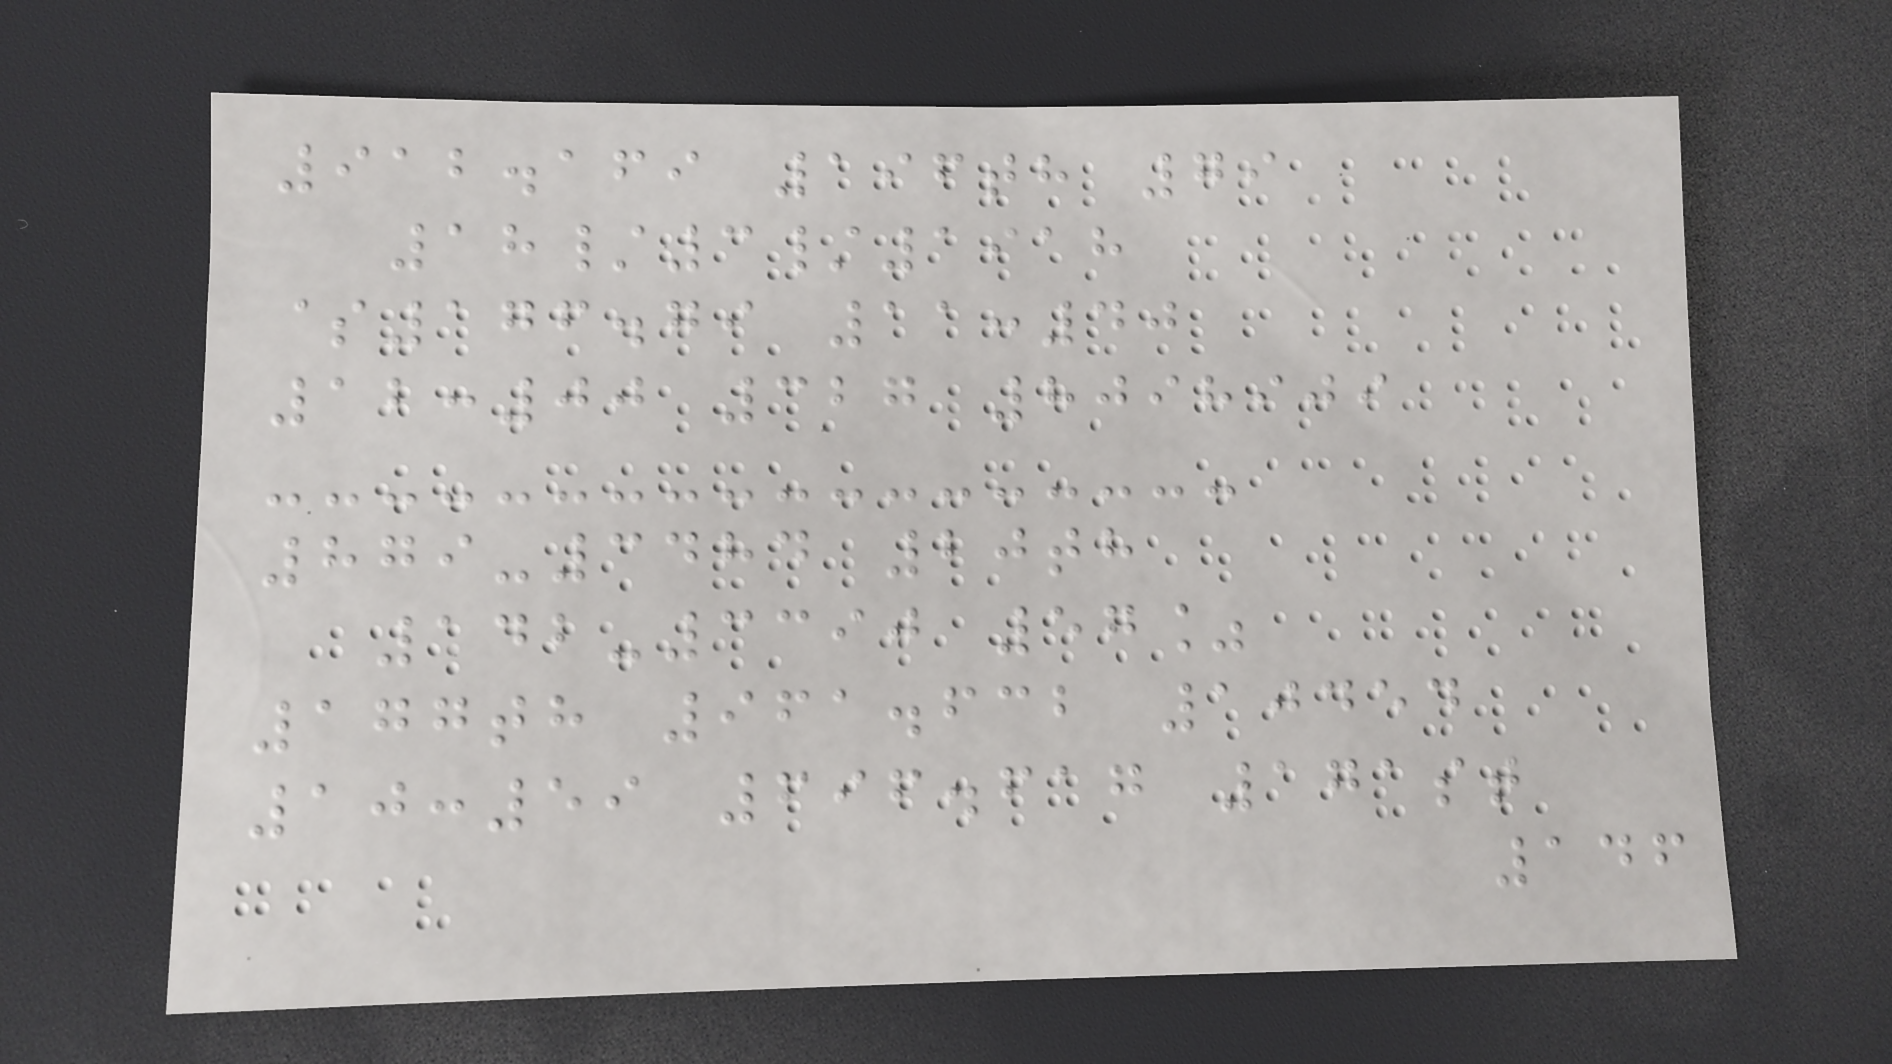912.169 196th 79
18/3/1918
$176.79 11:40
12:00 327 8098909
879-3484 20th
142-3390 57%
177th 961.632 10454
10:59 696.617 171st
146
